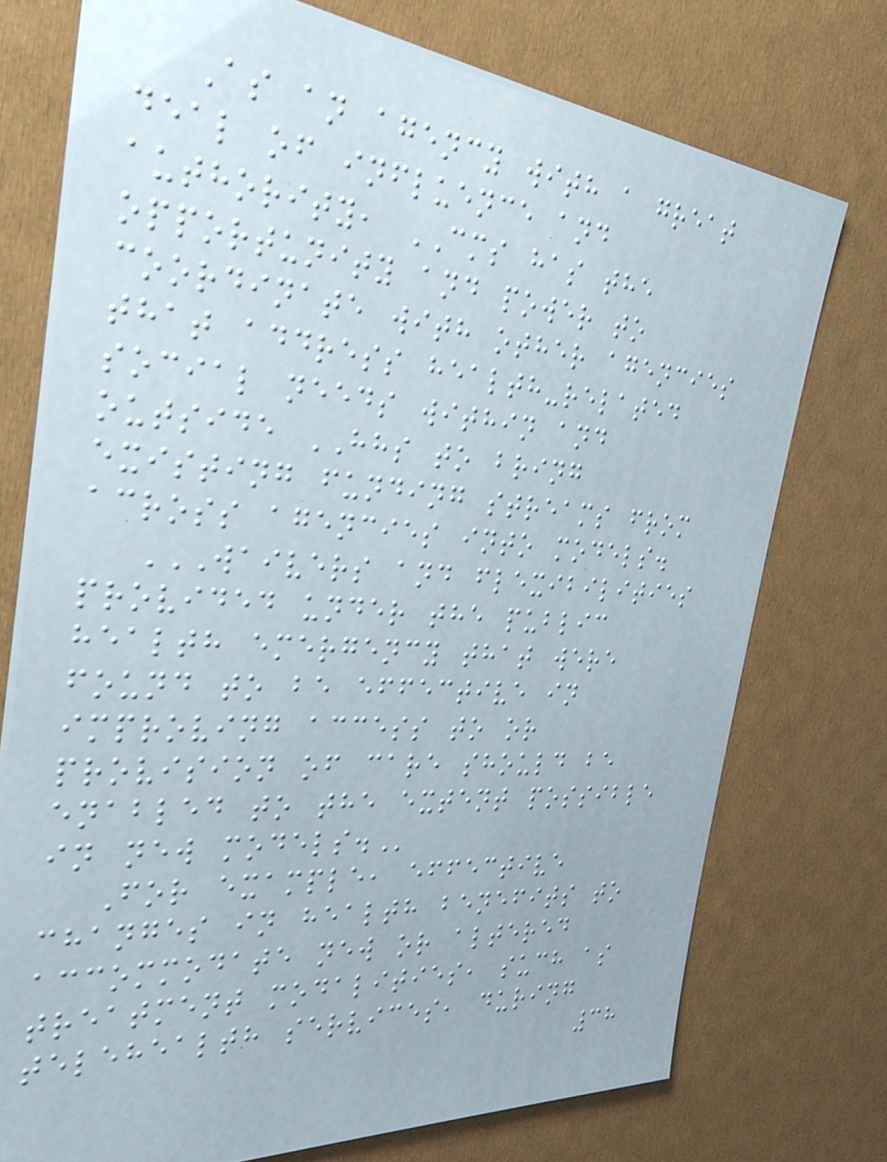As an agency with a great
deal of influence and
authority, CMS has the
opportunity and power to
coordinate with other agencies
that address health-related
social needs within and
outside HHS to bring
existing funding streams from
across agencies into models.
WAIVERS AND FLEXIBILITIES
PROVIDED UNDER THE PUBLIC
HEALTH EMERGENCY THAT WERE
FOUND TO BE EFFECTIVE IN
IMPROVING ACCESS TO OR
PROVISION OF CARE SHOULD BE
ENABLED TO THE EXTENT POSSIBLE
IN NEW MODELS.
For example, effective
changes in health benefits to
accommodate new or altered
treatment modalities, such as
telehealth services, during
38
